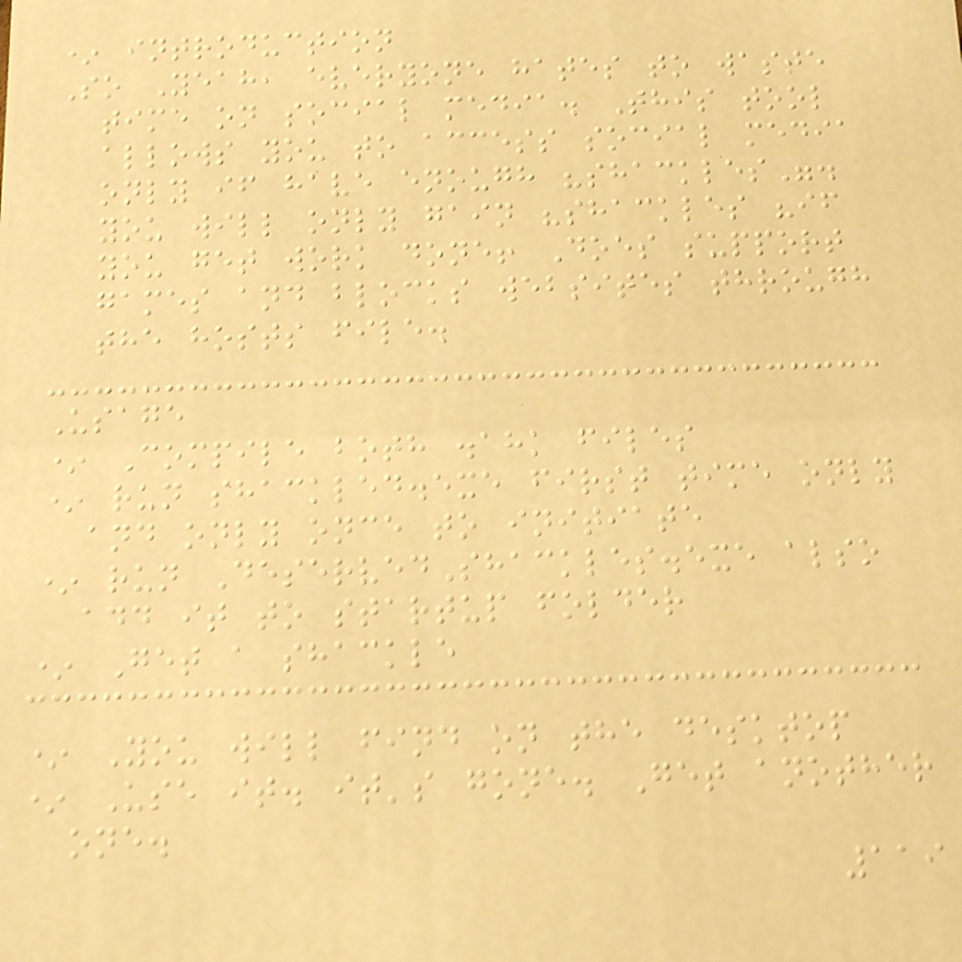* introduction
So Yeah, everyone hates to waste
time on social media. This tool
allows you to access social media
only if have enough "shackles".
you will only gain "shackles "if
you get work done! Does support
games and blocks websites through
the hosts file.
Usage
* Compile both .ahk files
* run shackled.exe first time only
and only once to initiate
* run DeservedShackles.exe also
add it to startup folder
* Get a shackle
* You will find on the desktop
* Use it. it's gone. Get another
one.
119
